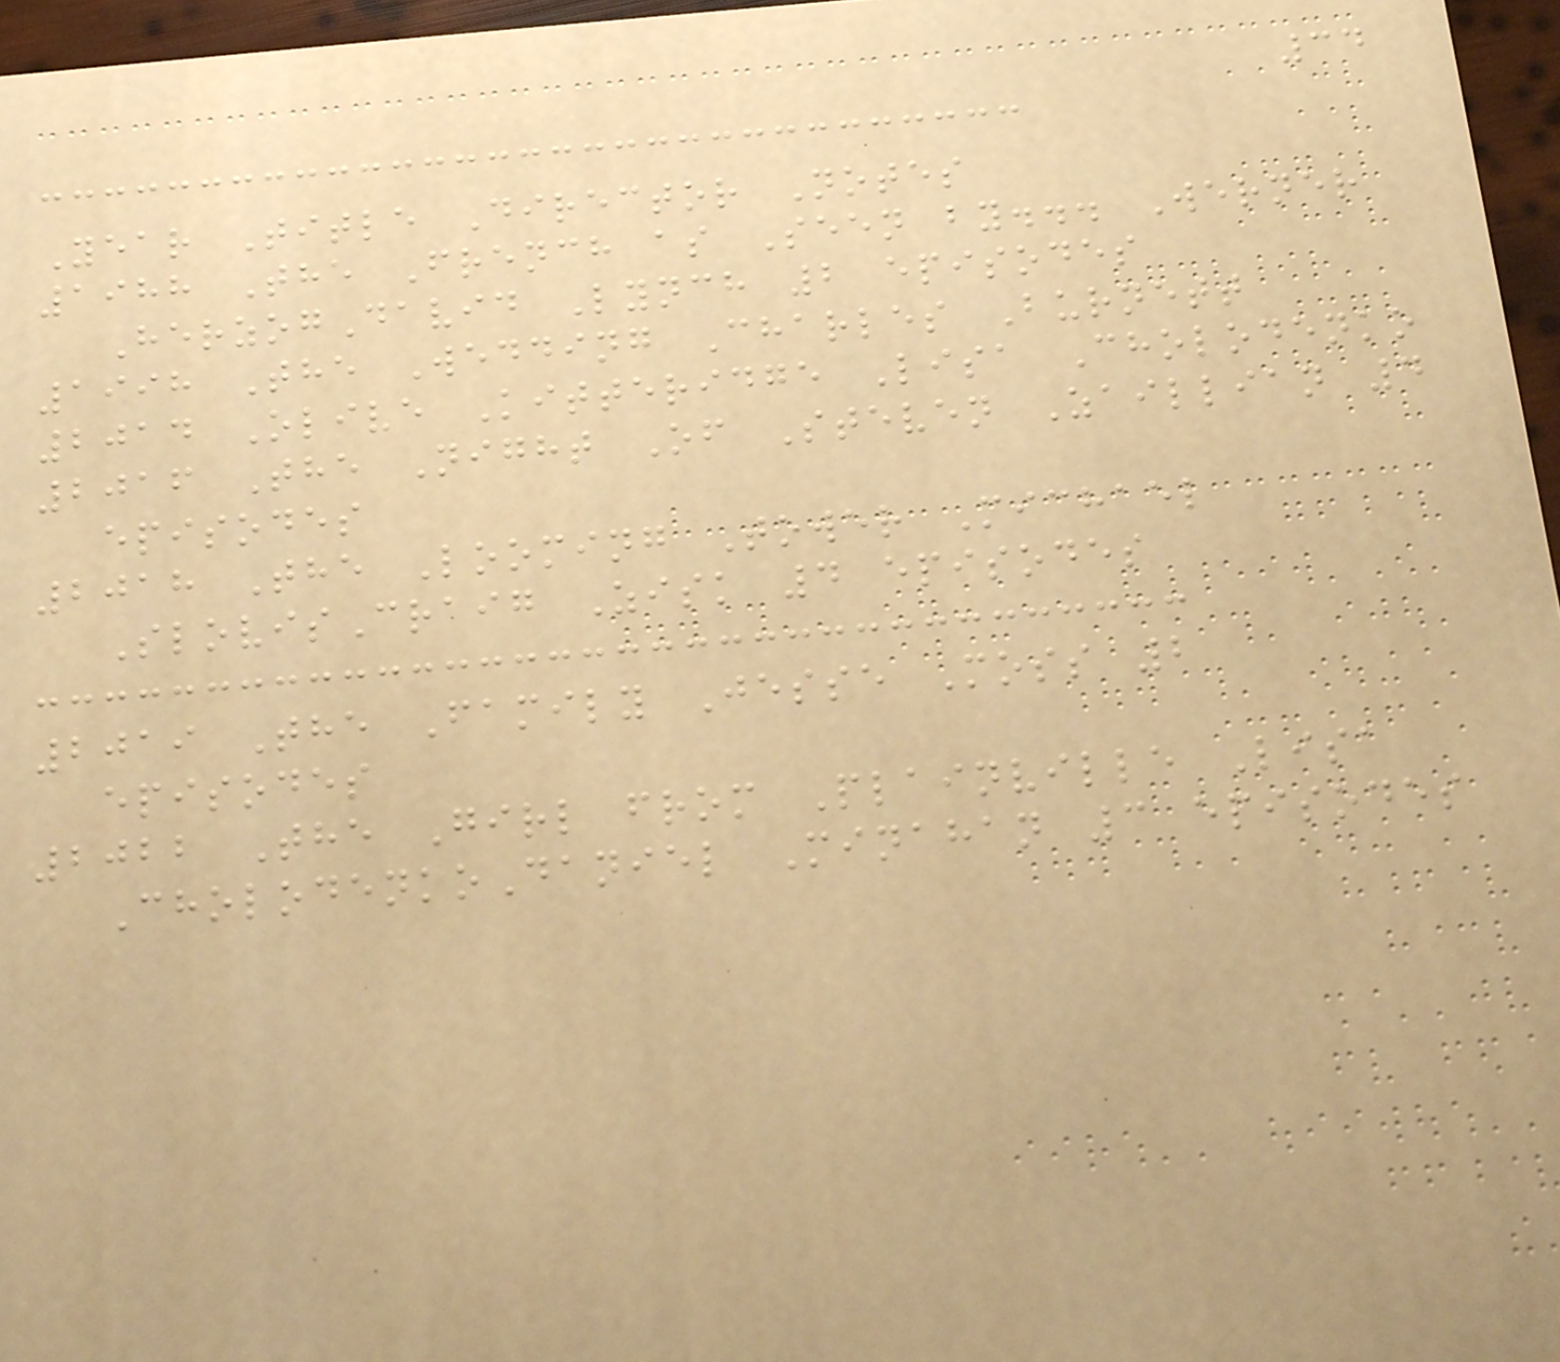34
Year Title Director Notes
1988 The French as Seen by... Werner
HerzogDavid Lynch 2 episodes
1998 The Wedding Charles Burnett
2014 Olive Kitteridge Lisa Cholodenko
2016 The Night Of Steven Zaillian 4
episodes
2018 The Looming Tower Michael
SlovisCraig Zisk 4 episodes
2019 The Family Jesse Moss 2
episodes
2022 The Girl from Plainville Lisa
CholodenkoDaniel Minahan 3 episodes
